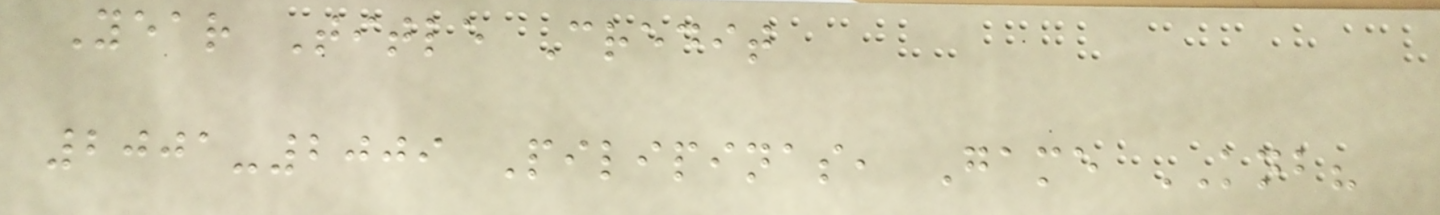Year Title Credit
2001-2009 Pilipinas, Game KNB?
